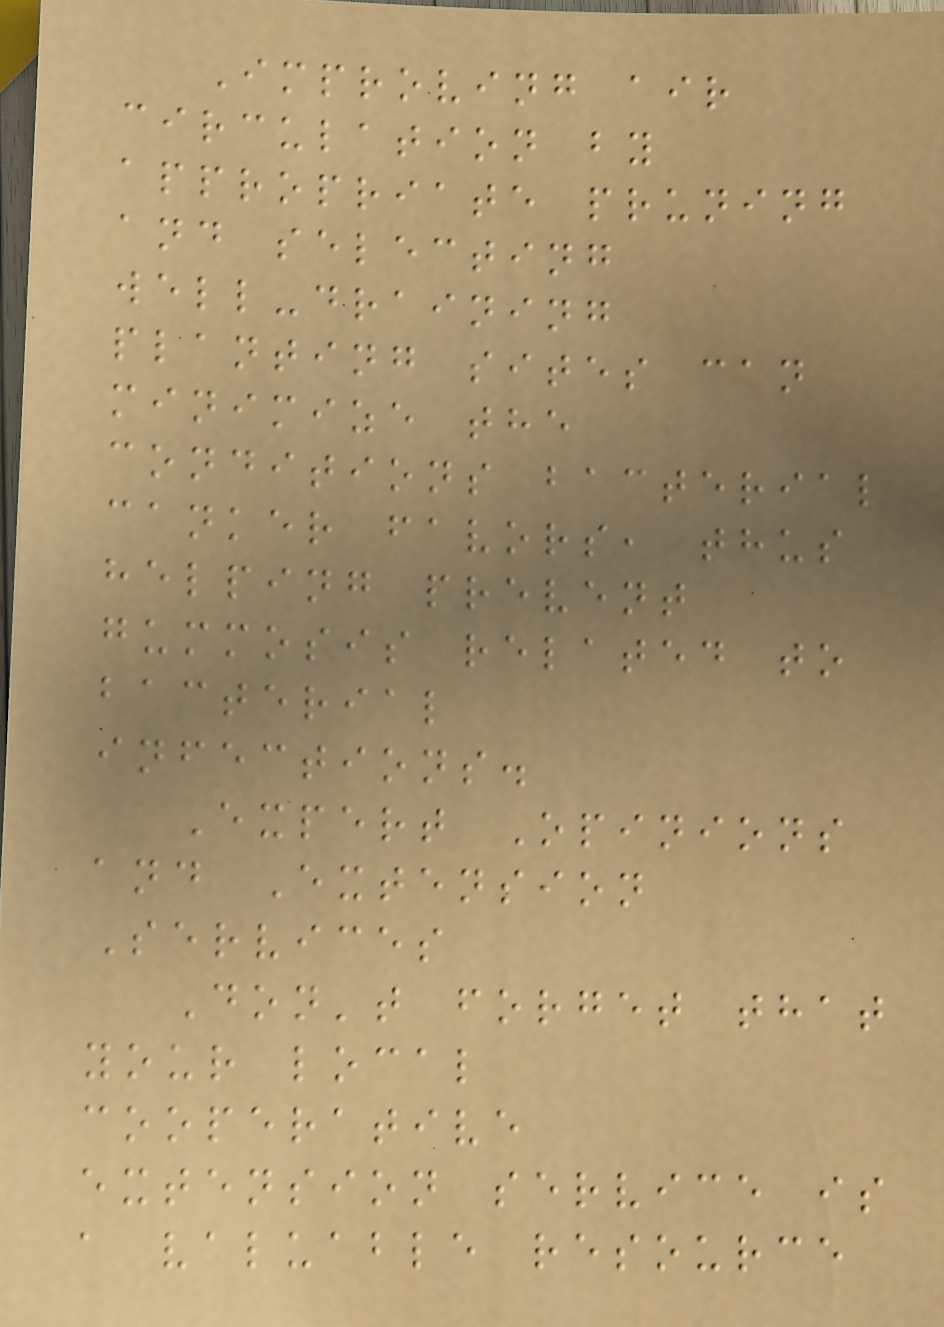Improving air
circulation by
appropriate pruning
and selecting
well-draining
planting sites can
minimize the
conditions bacterial
canker favors, thus
helping prevent
gummosis related to
bacterial
infections.
Expert Opinions
and Extension
Services
Don't forget that
your local
cooperative
extension service is
a valuable resource
